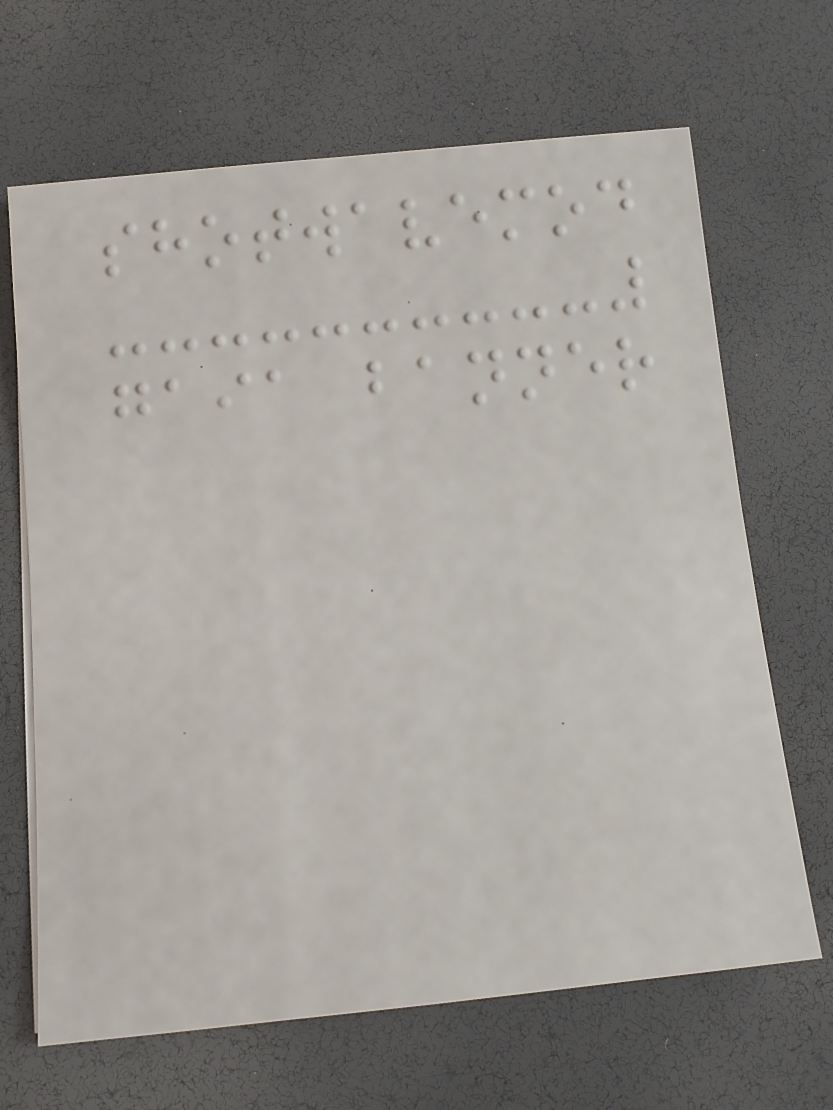shotwavemod
gaia banner
